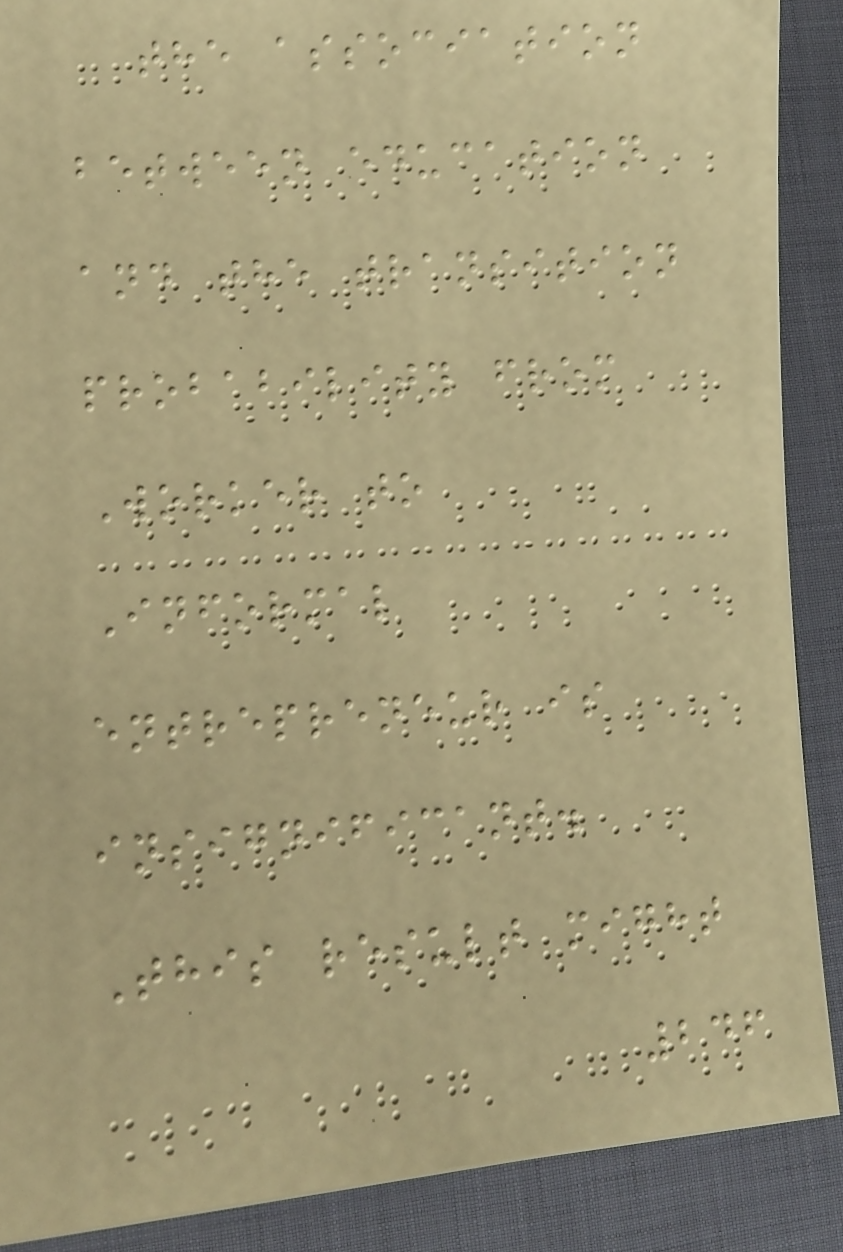the association
between education
and the transition
probability from
Worker to
Informal
entrepreneur is
insignificant.
This result might
246
